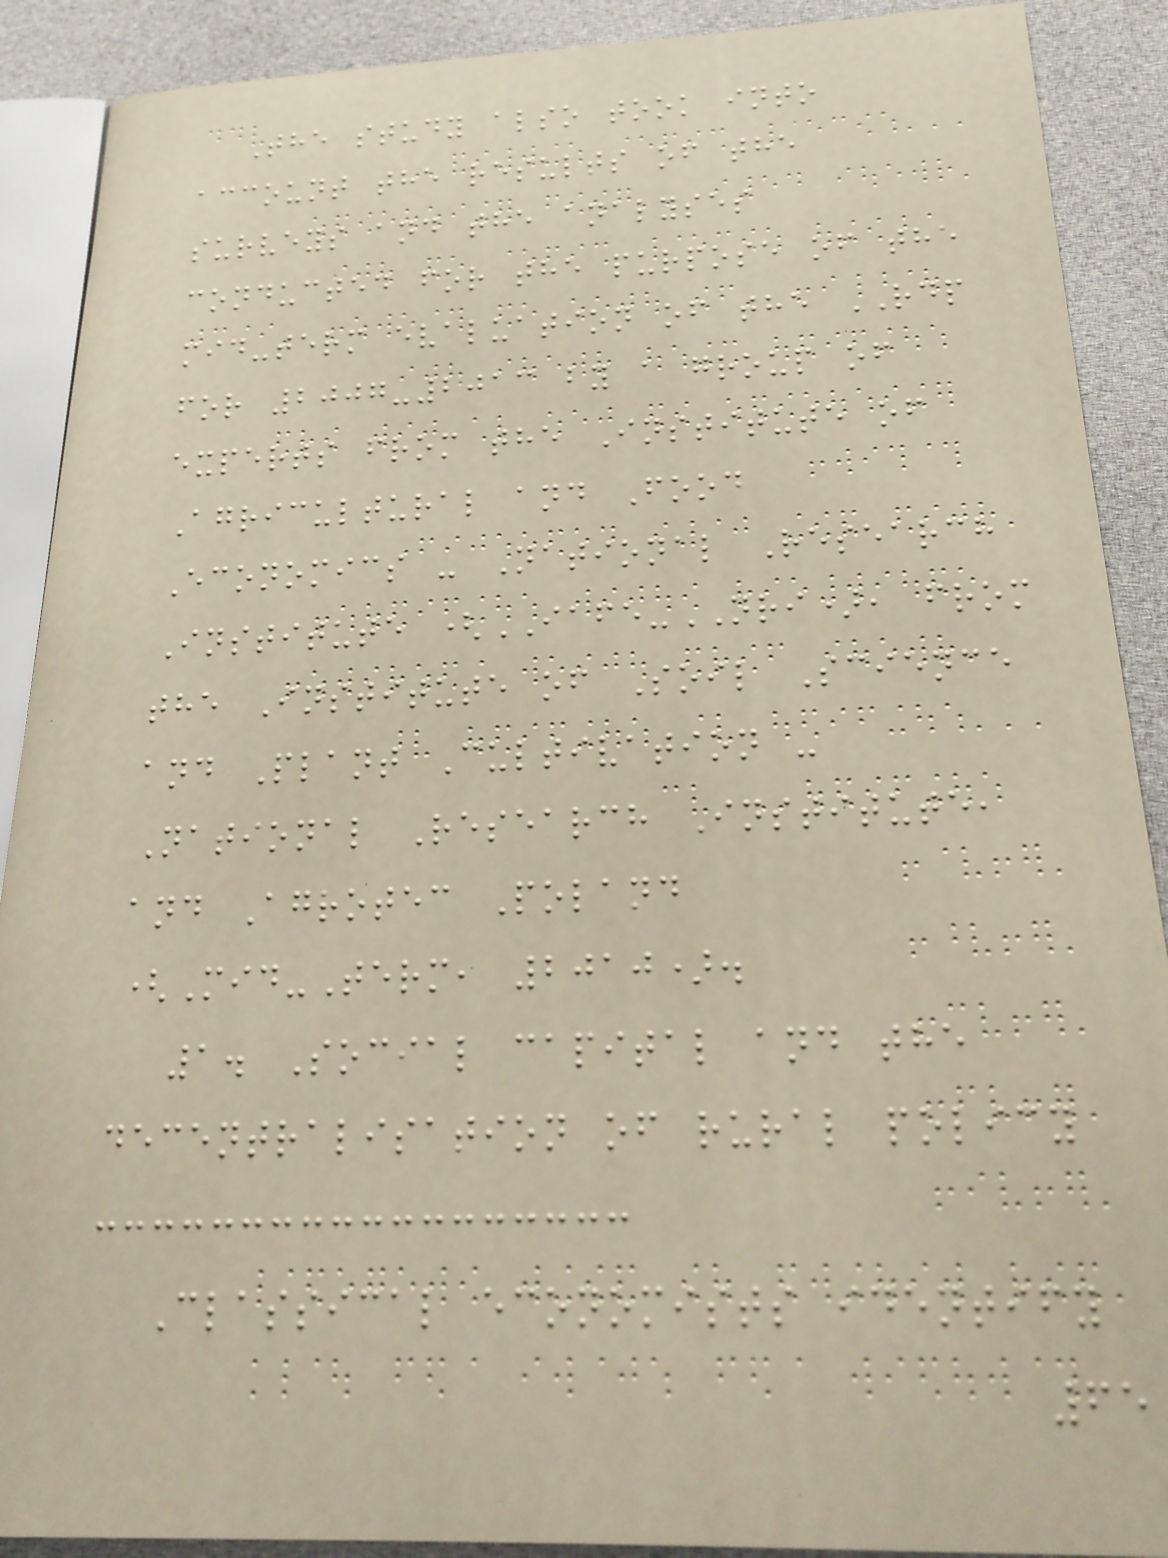The study also took into
account the results of the
surveys and the analyses
conducted for the purpose of the
mid-term evaluation of the RDP
for 2007-2013 by a group of
experts from the Institute of
Agricultural and Food
Economics - National Research
Institute (IAFE-NRI), from
the Institute of Soil Science
and Plant Cultivation -
National Research Institute,
and Agrotec Poland
(Mid-Term, 2010).
1. Social capital and the
decentralisation of rural policy
Classical economists identify
65
